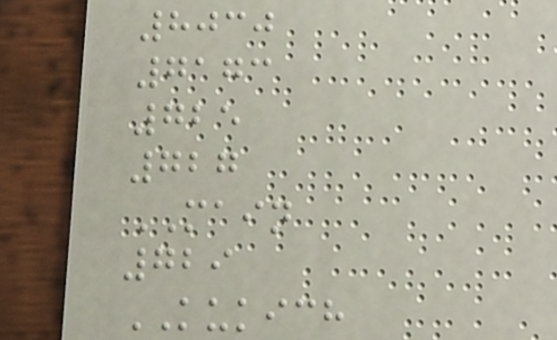8030
7173
725
727
MAIN
729
KUKICH
